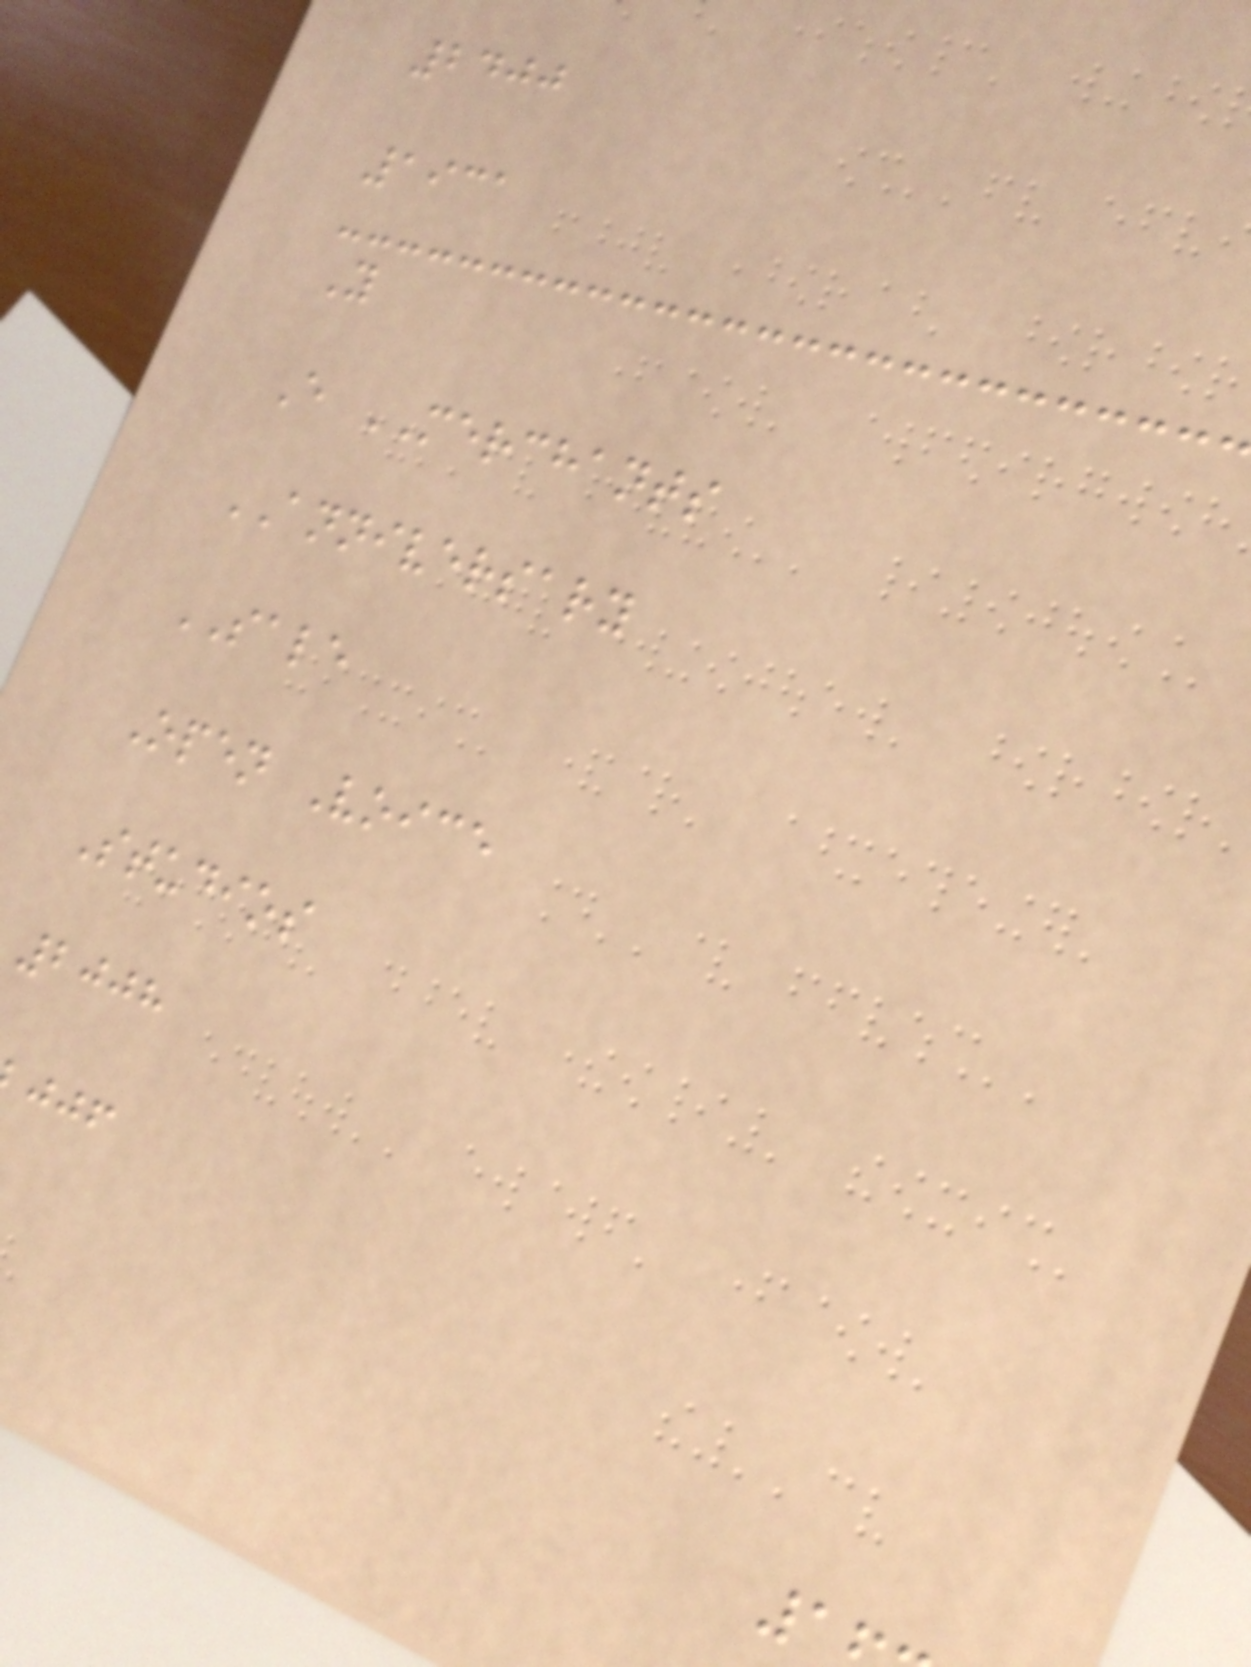2400
1931
Y
E MERCHANTS
ANNIVERSARY
SALE
Open Voice
Studios
2008
